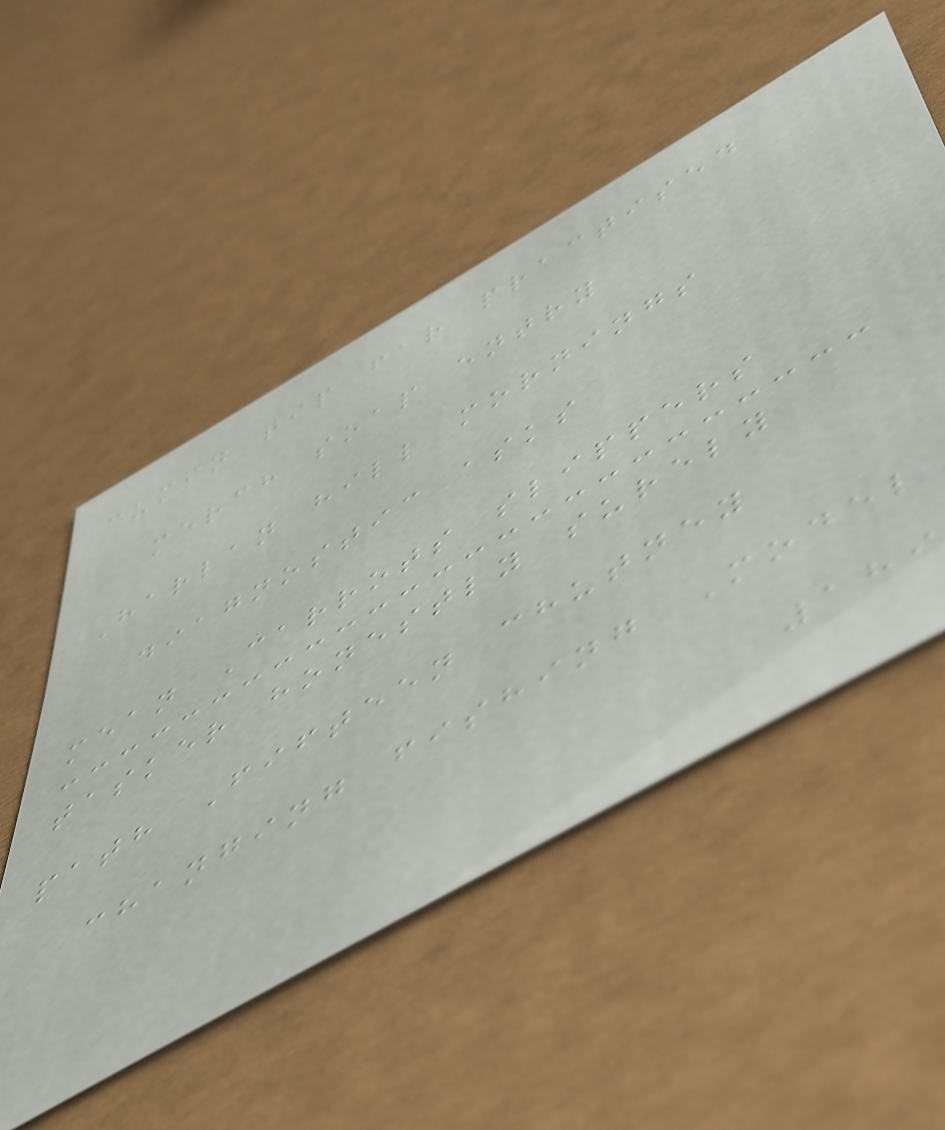cumin tip far practised
merch soap entry
Harlan hill mornings
diagnostic asks
mean Carrots slippers
tasker honestly surely
path Fifteen chutney
changing fishing Model
189
